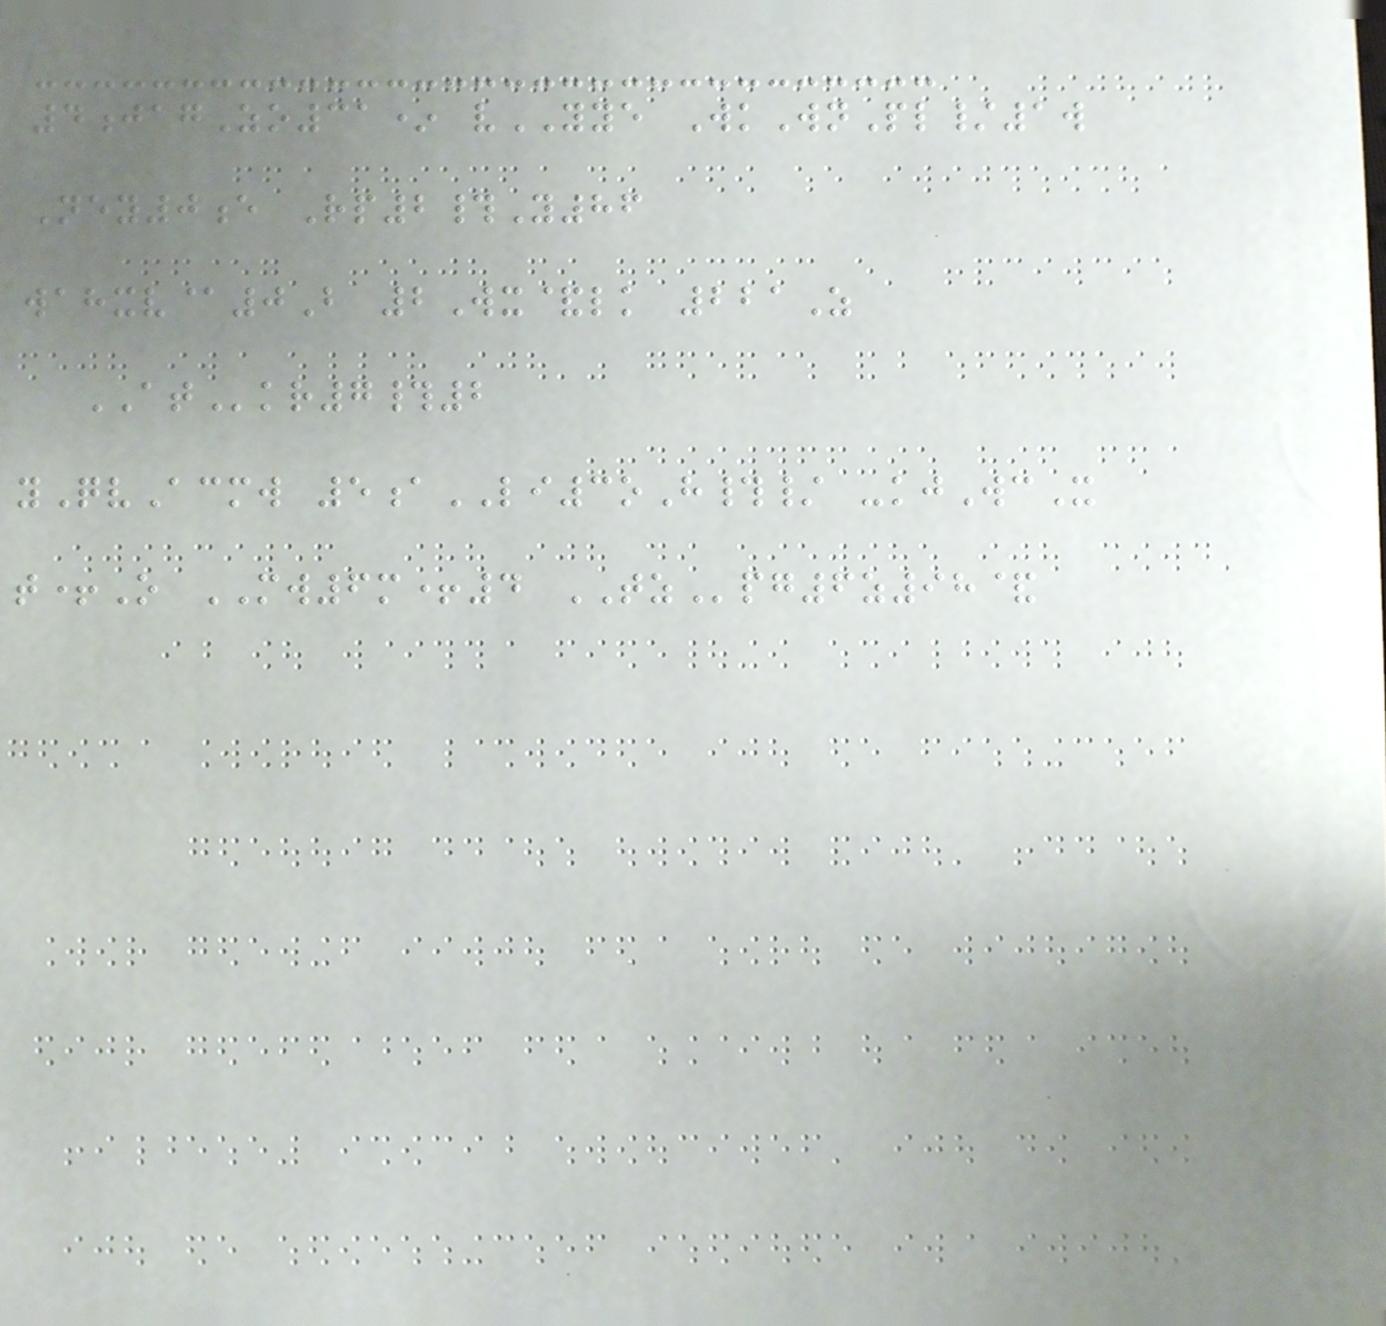4jagZo31* vYYE WkWnPl/1w
Ney0e Rp2#Y86
wahxv@0B 2Wx&lk 221Z
ATkr7#2
yQvAcmw 5aLI3oH#/ -kjWcX
t+O MW6m+4 TZpg6z98&
